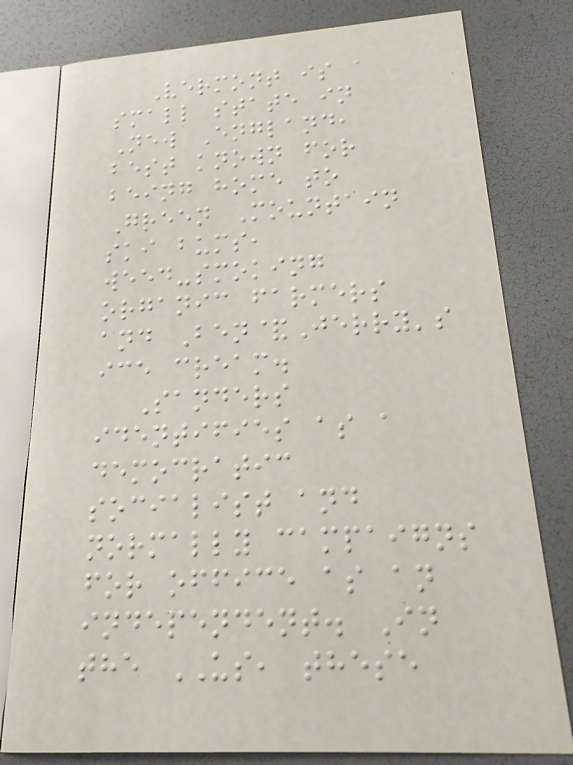Vermont is a
small state in
New England,
best known for
being home to
Green Mountain
ski bums,
weed-smoking
organic farmers
and Ben&Jerry's
ice cream.
Sanders
identifies as a
democratic
socialist and
normally campaigns
for office as an
independent. In
the US, these
